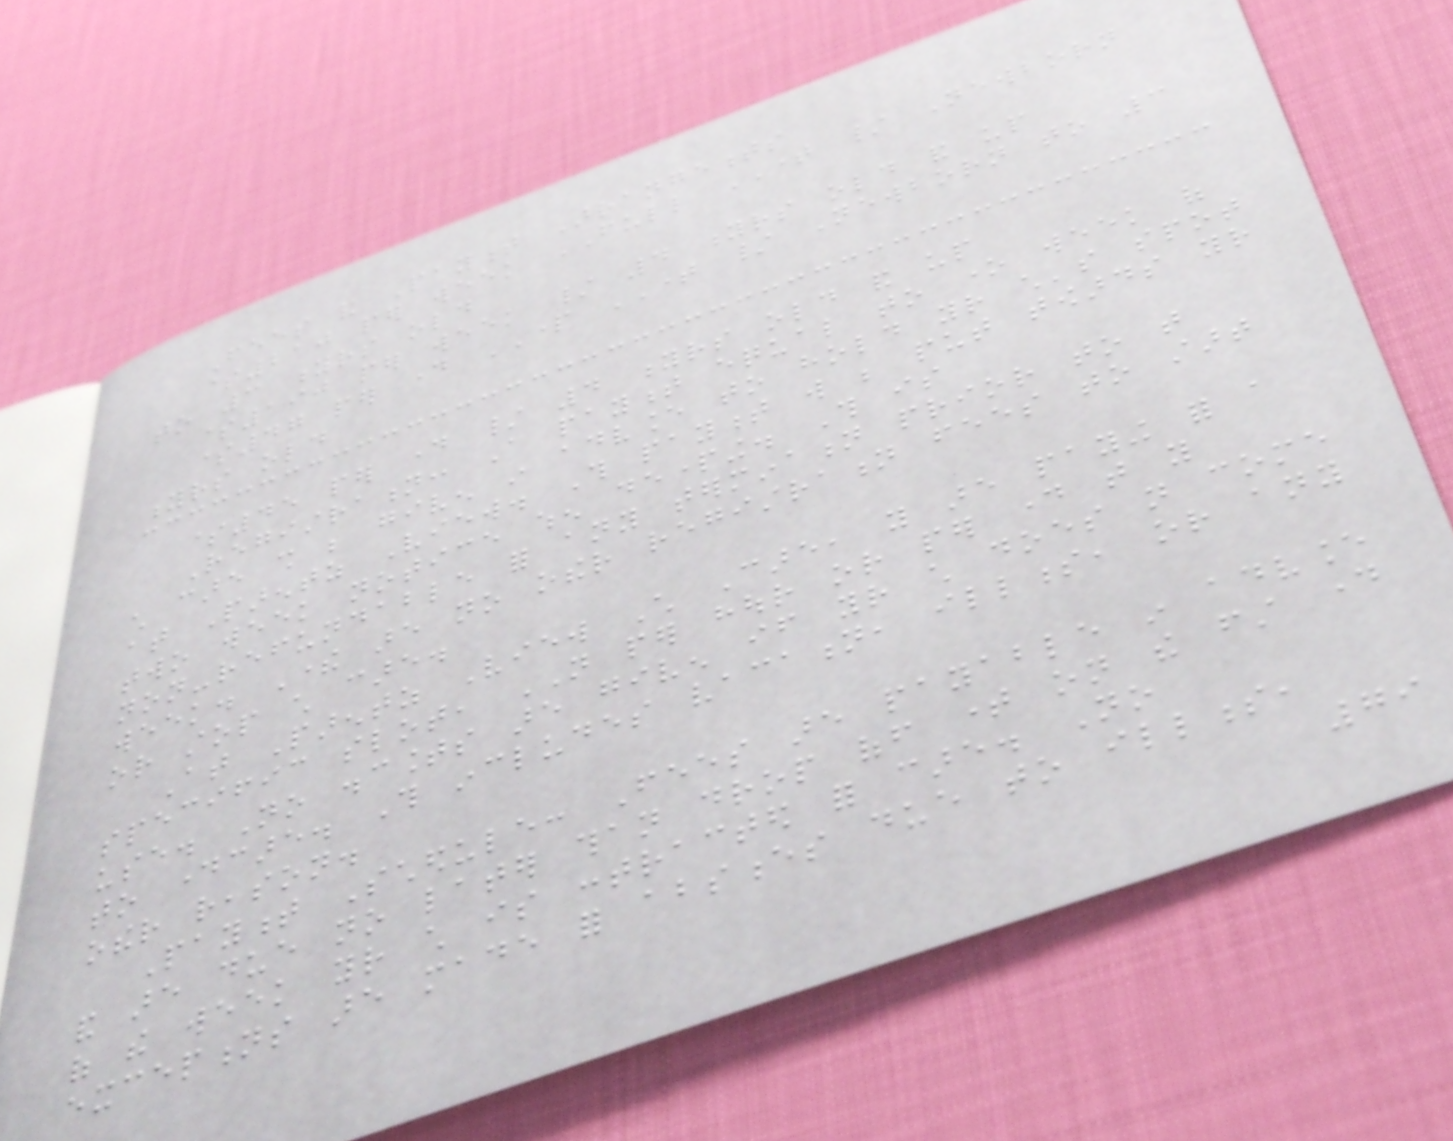Fees and Payment Arrangements
$210 per week FULL TIME / Newborn
to 3 yrs old
$190 per week / 4 yrs old and up
$47 per day PART TIME / Newborn to 3
yrs old
$45 per day / 4 yrs old and up
Registration: A payment equal to one week of
child care shall be given in advance to hold your child's spot
at Parentz View. This payment will be put towards your
two week notice when departing. This is
non-refundable for any termination prior to that
week. There are no other registration fees to start
or stop child care.
At Parentz View Child Care, you are paying for a
specific slot, NOT per hour or per day that you
use. No discounts are given if your child does not come
to daycare. This includes vacation, illness, or any
other reason.
Payment Schedule: Fees are payable in advance
and are due no later than drop off time on the first day
of the week your child is contracted for care. No
exceptions are made for absences due to illness,
79
